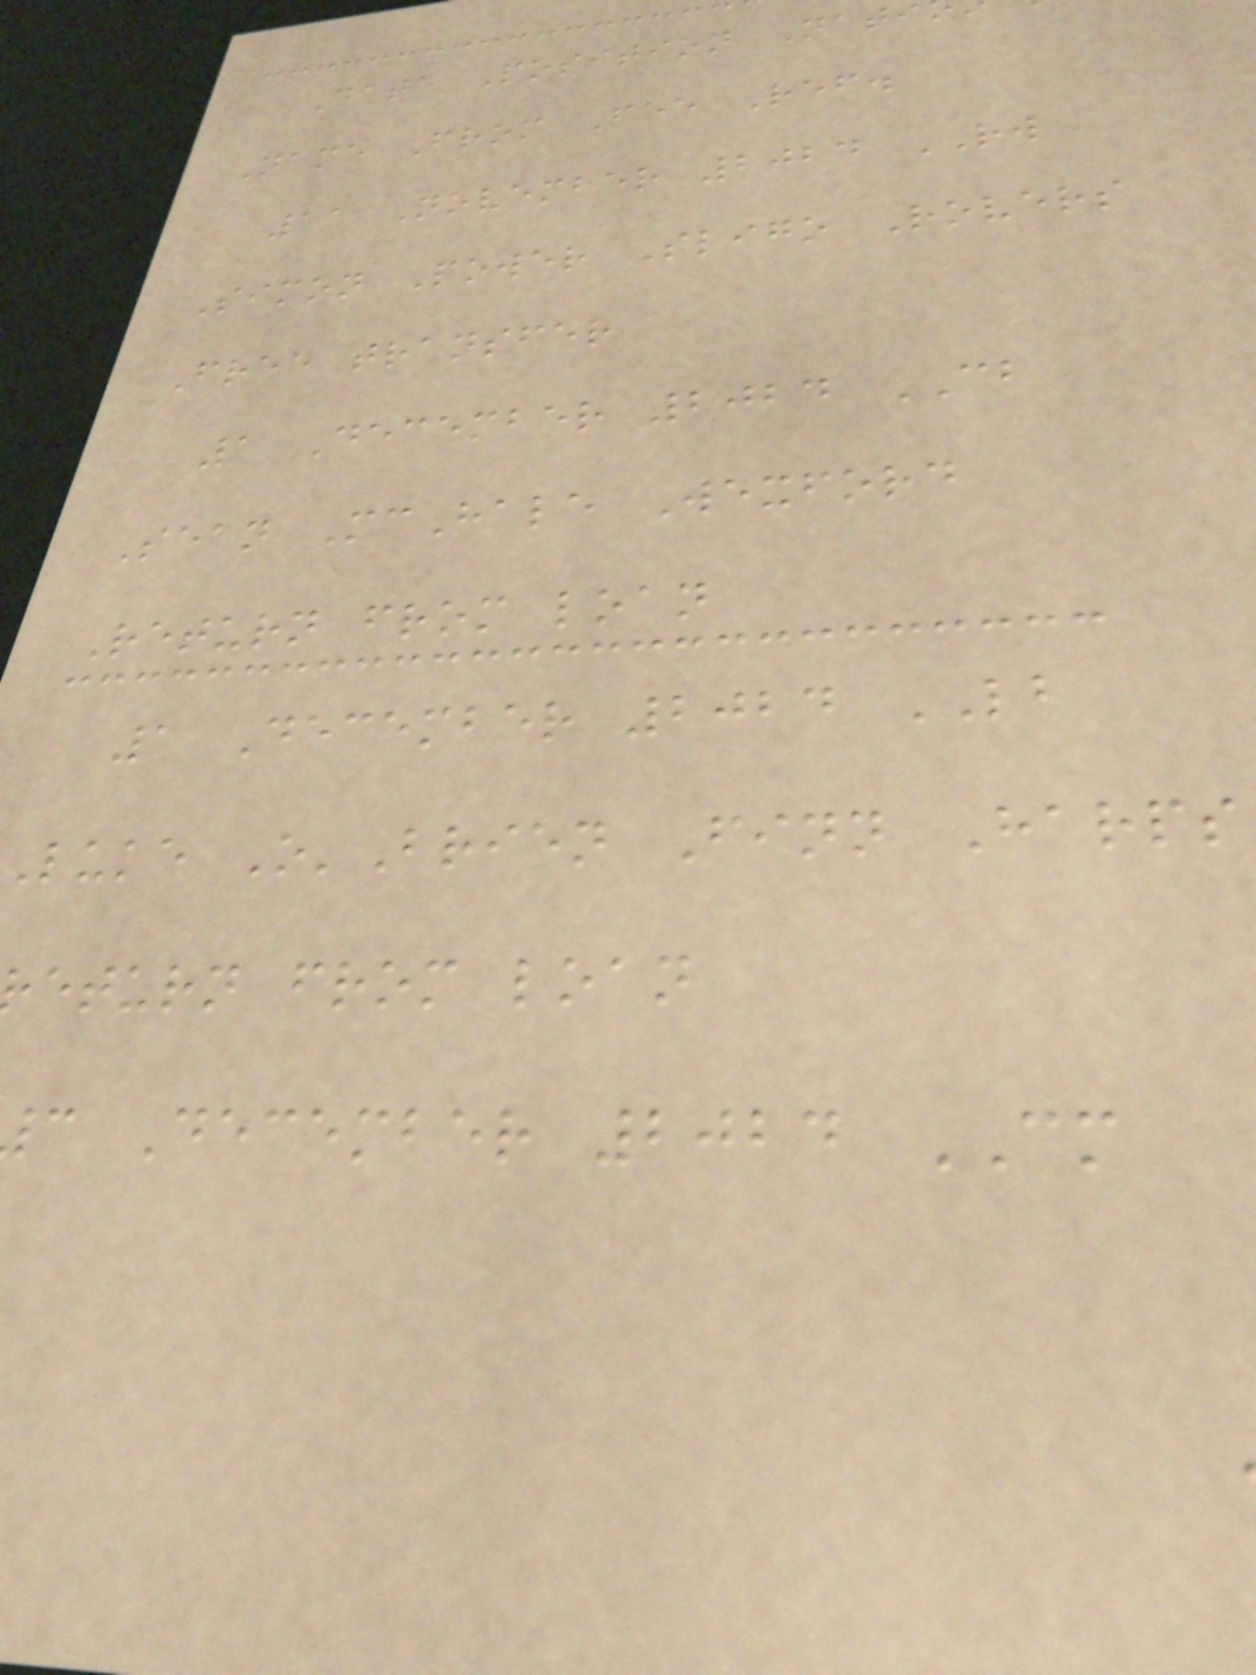Date Position Nat
Name From Fee Ref.
11 November 2024 RW
Simon Power Sligo Rovers
Free transfer
1 December 2024 CB
Sean McHale Wexford
Return from loan
1 December 2024 LB
luke O'Brien Finn Harps
eturn from loan
c December 2024 CM
